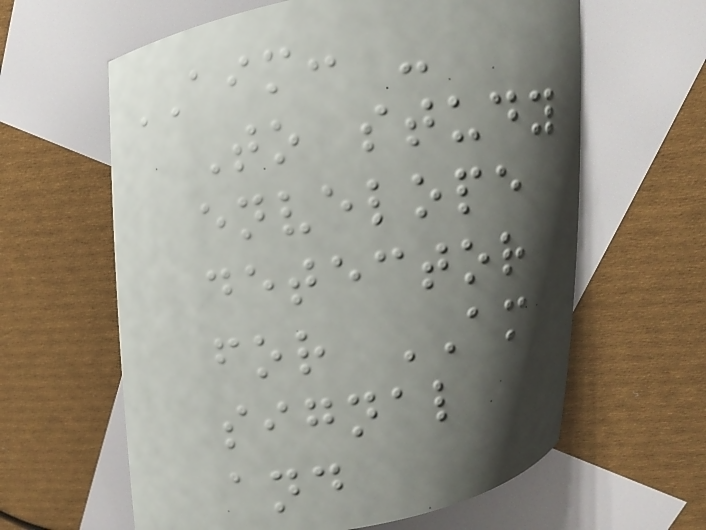AIM: -
To study
envelope
detector
for AM
signal
and
